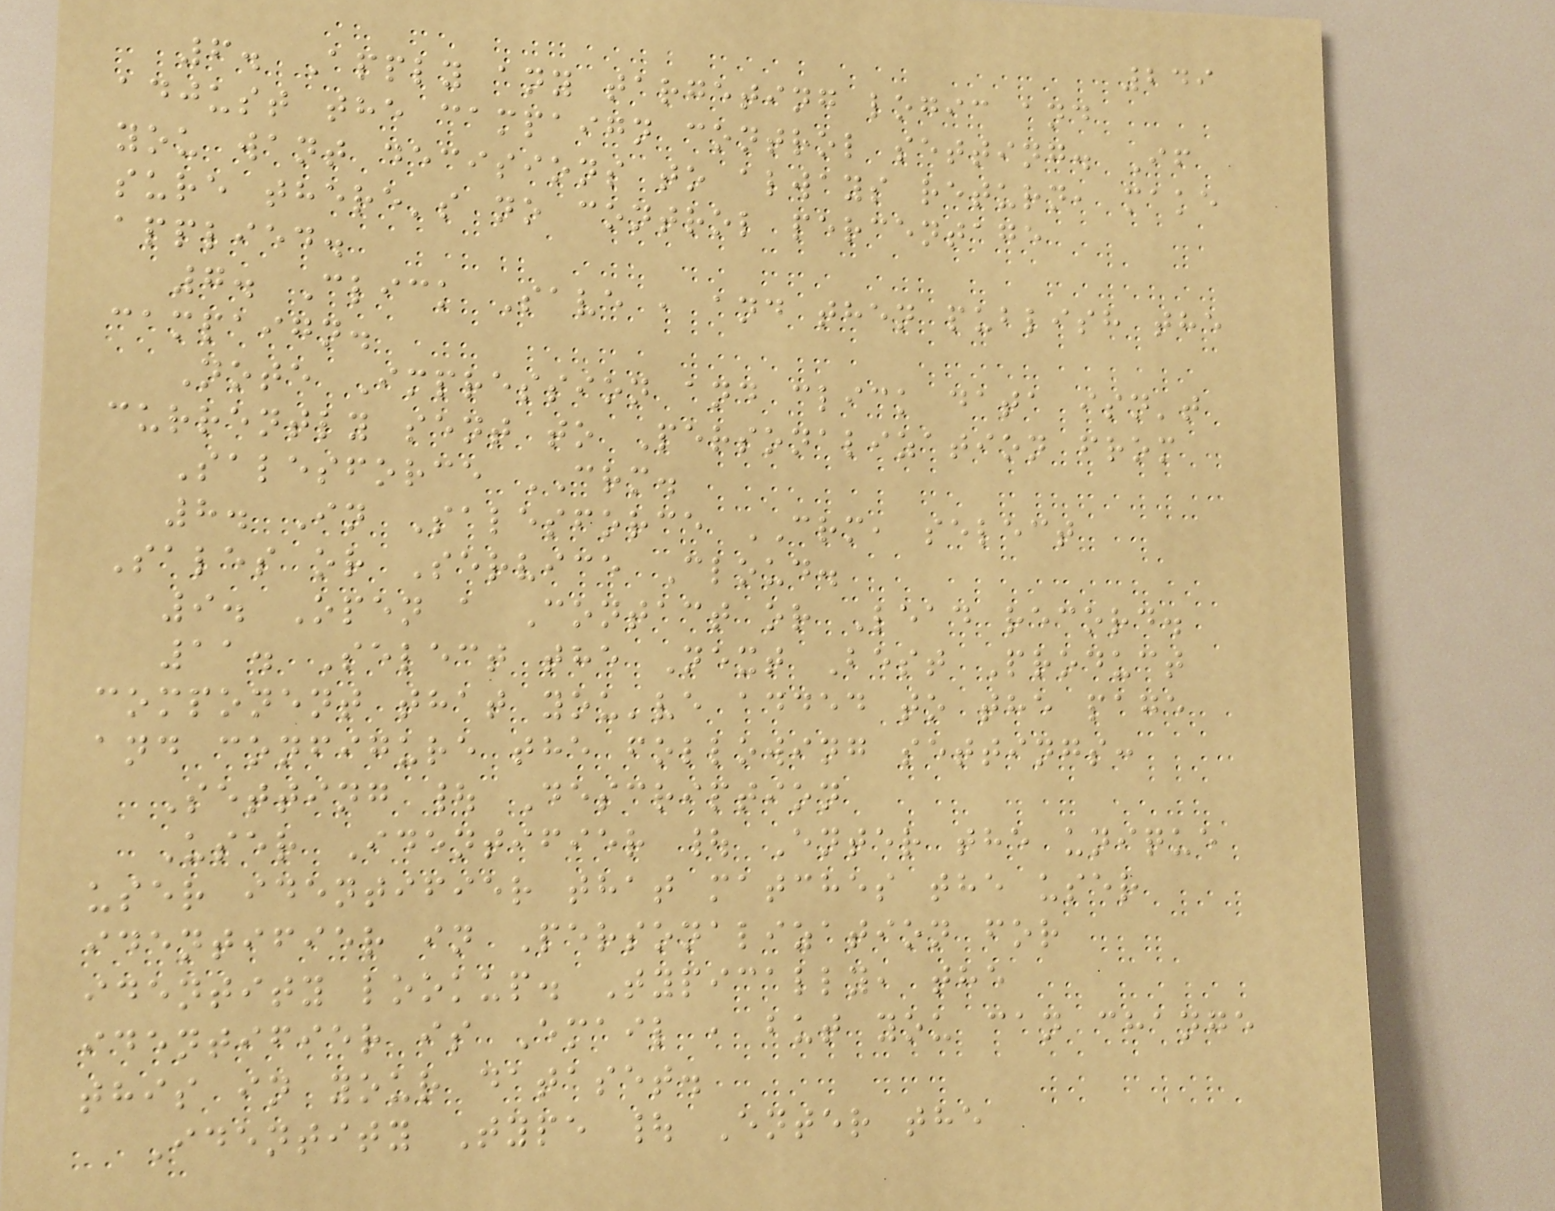249
6. Apply any targeting logic and
adjust the campaign control setting. If
you want decisions to always return, make
sure there's no control percentage
applied.
7. Click Save , and then publish the
campaign.
Note Impression and click data isn't
currently sent to Personalization from
Salesforce CRM.
8. In Salesforce CRM, select
Sales or Service Cloud.
9. Open a Contact or Lead record.
11. Select the Next Best Product
component that you've added to the page
and configure the following settings:
Setting | Description
User Identifier | Enter the unique
user identifier that matches the user
identifier in Personalization for
identity lookup. Typically, the
identifier is Email , but you can change
this in your dataset.
Identity Type | Enter the
